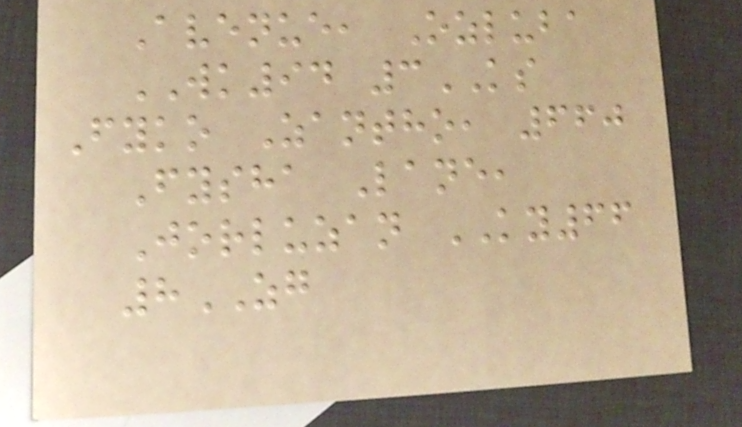Avenue, Ozluba
WK94 3KS
Fyko Zantho, 660
Fysha Lane,
Jorluzan KY66
8ZG
